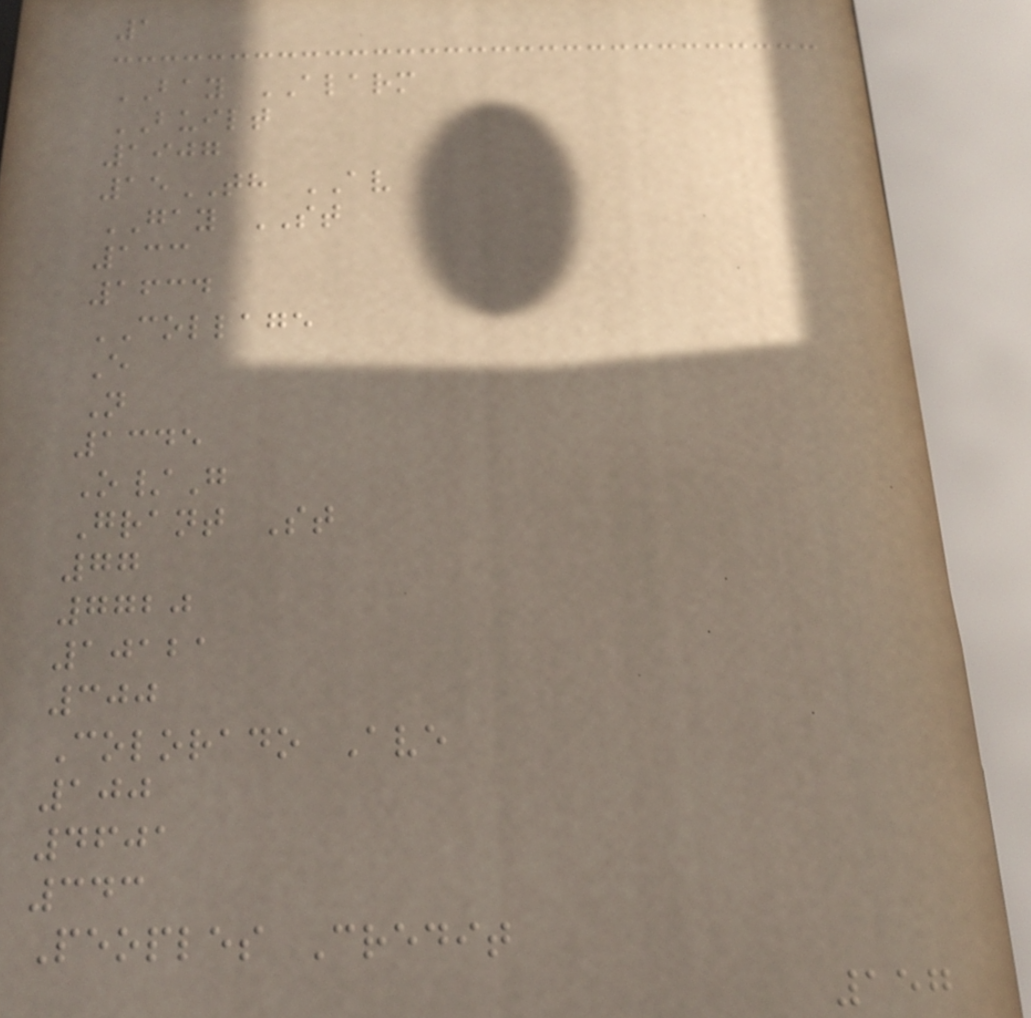1
BAY ALARM
BUILT
1907
15TH AV
GAY ST
133
1634
COLLAGE
E
N
1345
O/G
Grant St
77
7720
10121
300
Colorado Ave
100
4601
343
Peoples Credit
157
